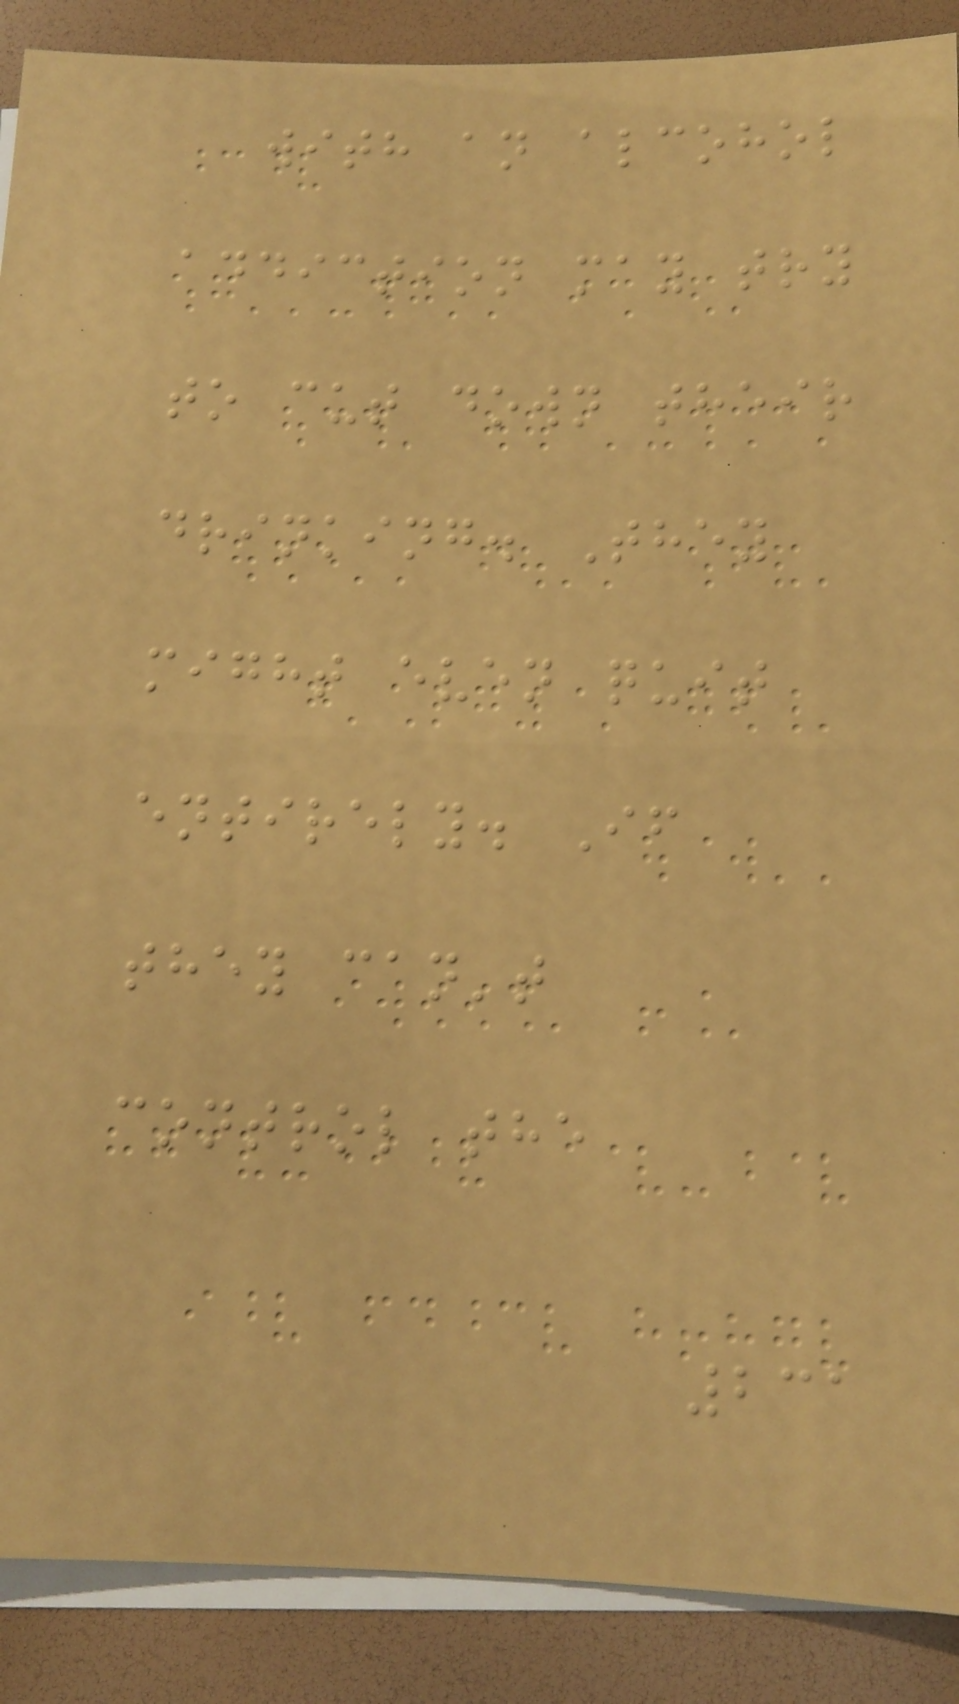with an alcohol
addiction may try
to cut down their
drinking. They
might even quit
entirely. If
they can't
control the
231
